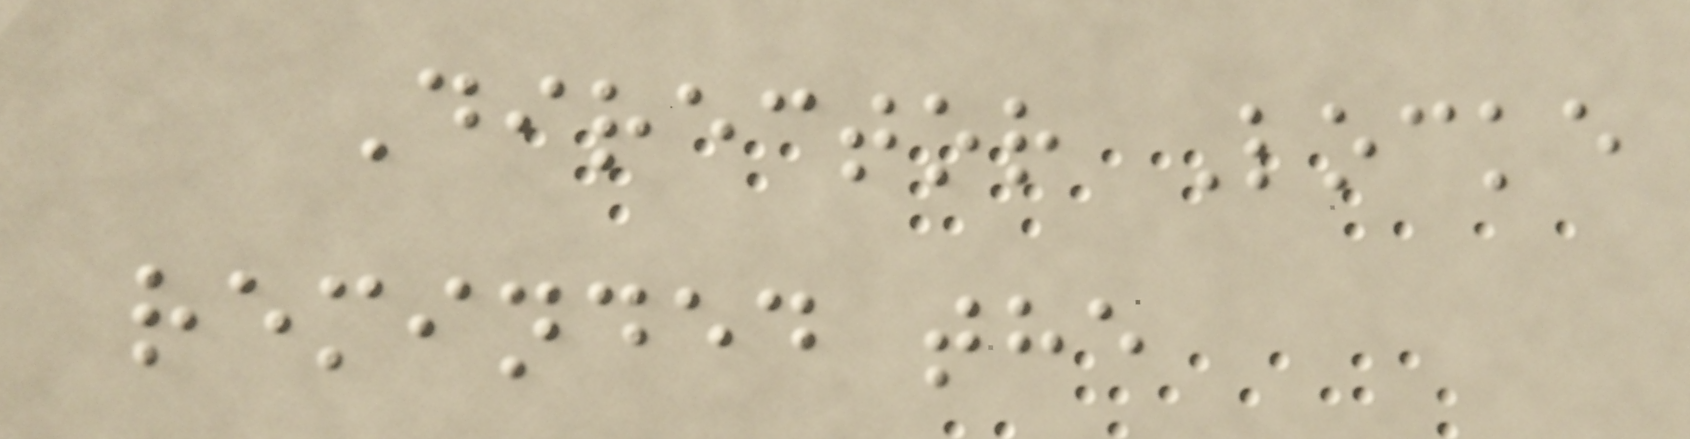Director Locke
reminded the
